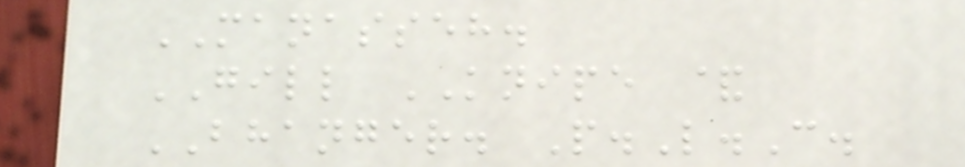MANASSEH.
GILL KNIPE &
BHANGER. P.L.C.
